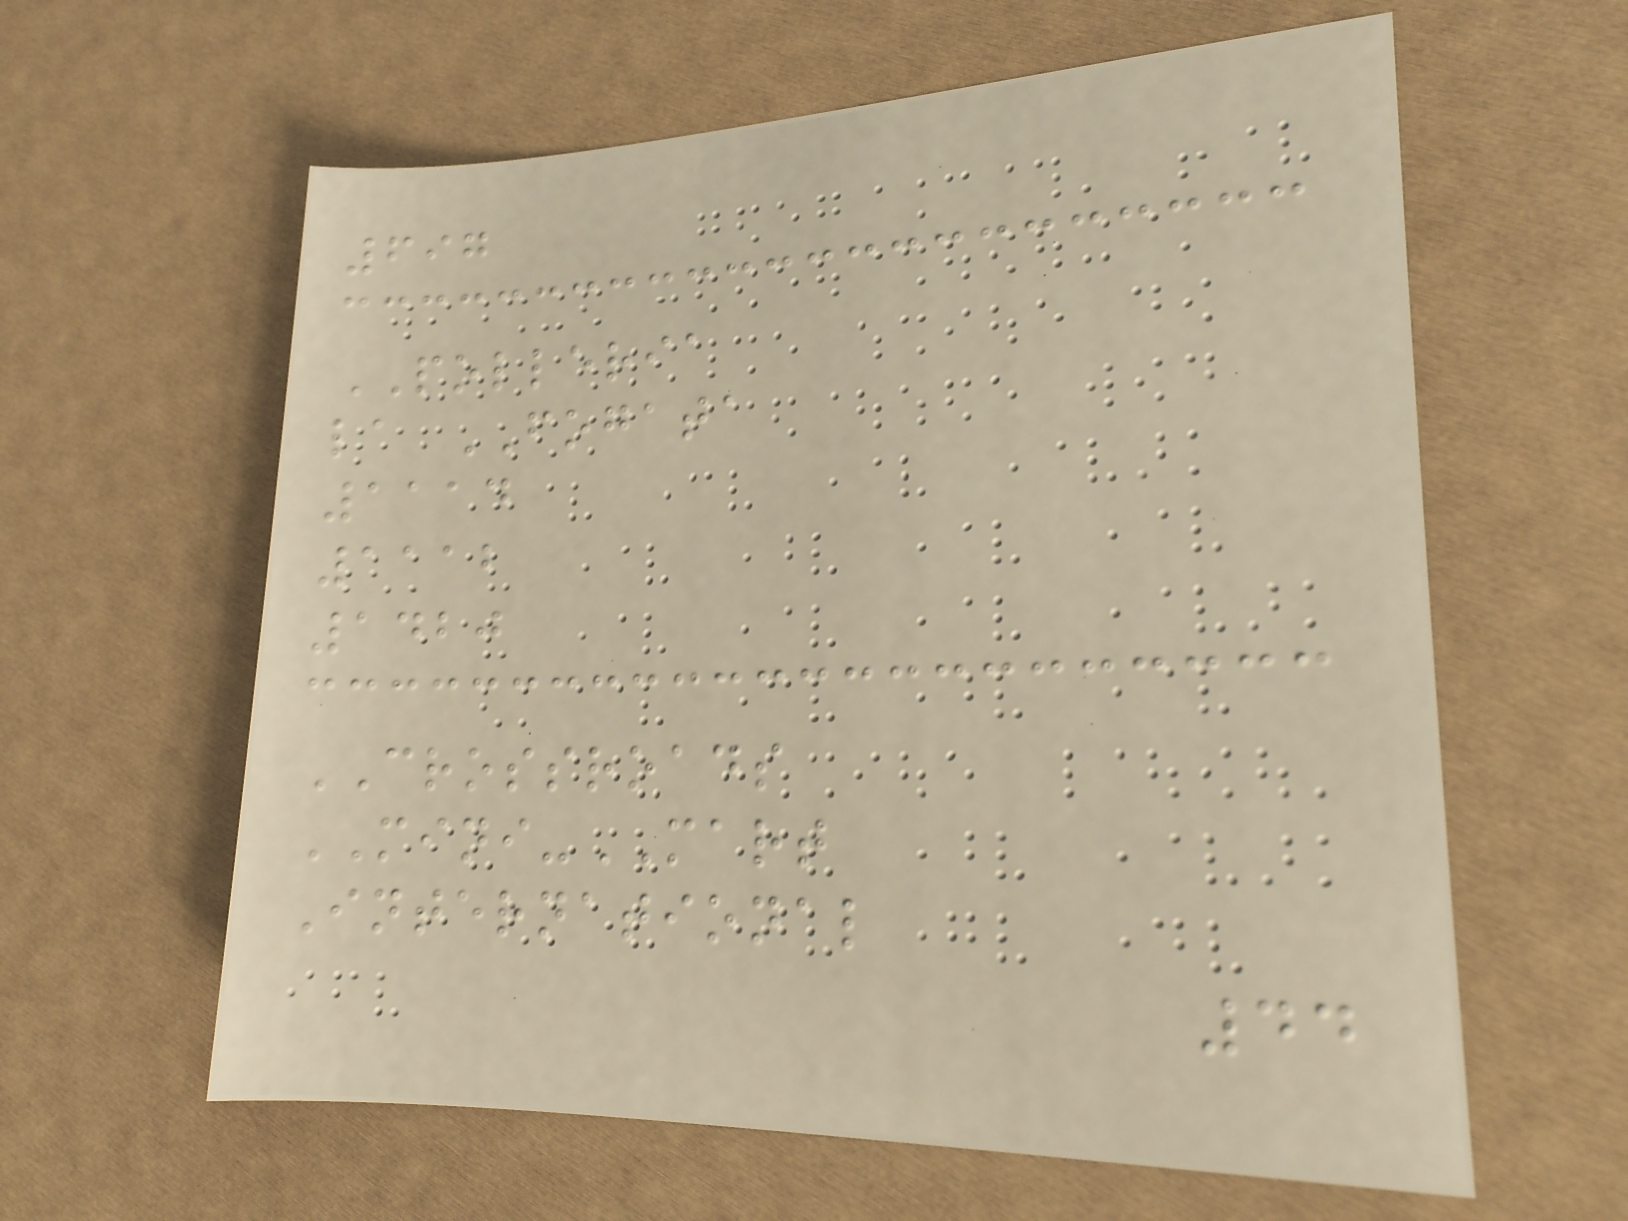697
POLLERIA
la FOGATA
1114
1112
1420
CROSSROADS
MINI-MART
International
44
